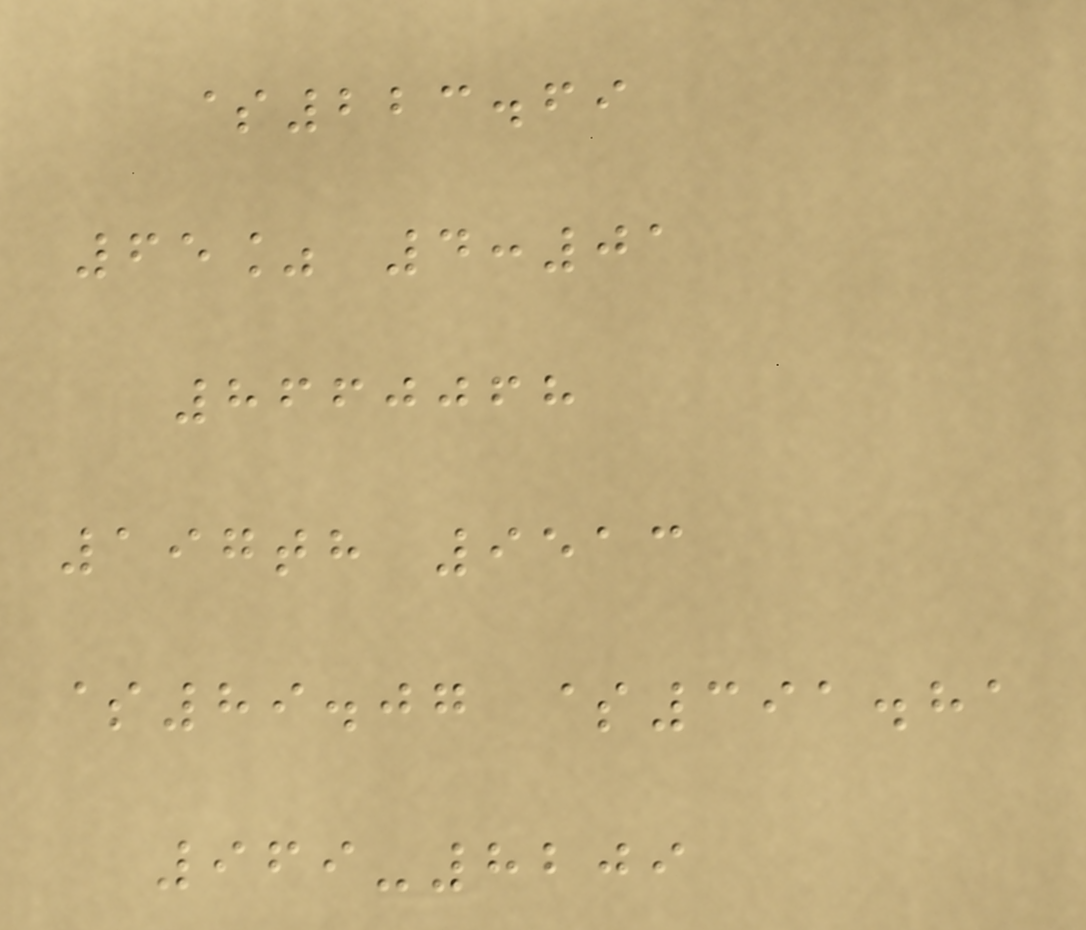$223.69
65% 4:01
8660068
197th 9513
$89.07 $391.81
969-8209
